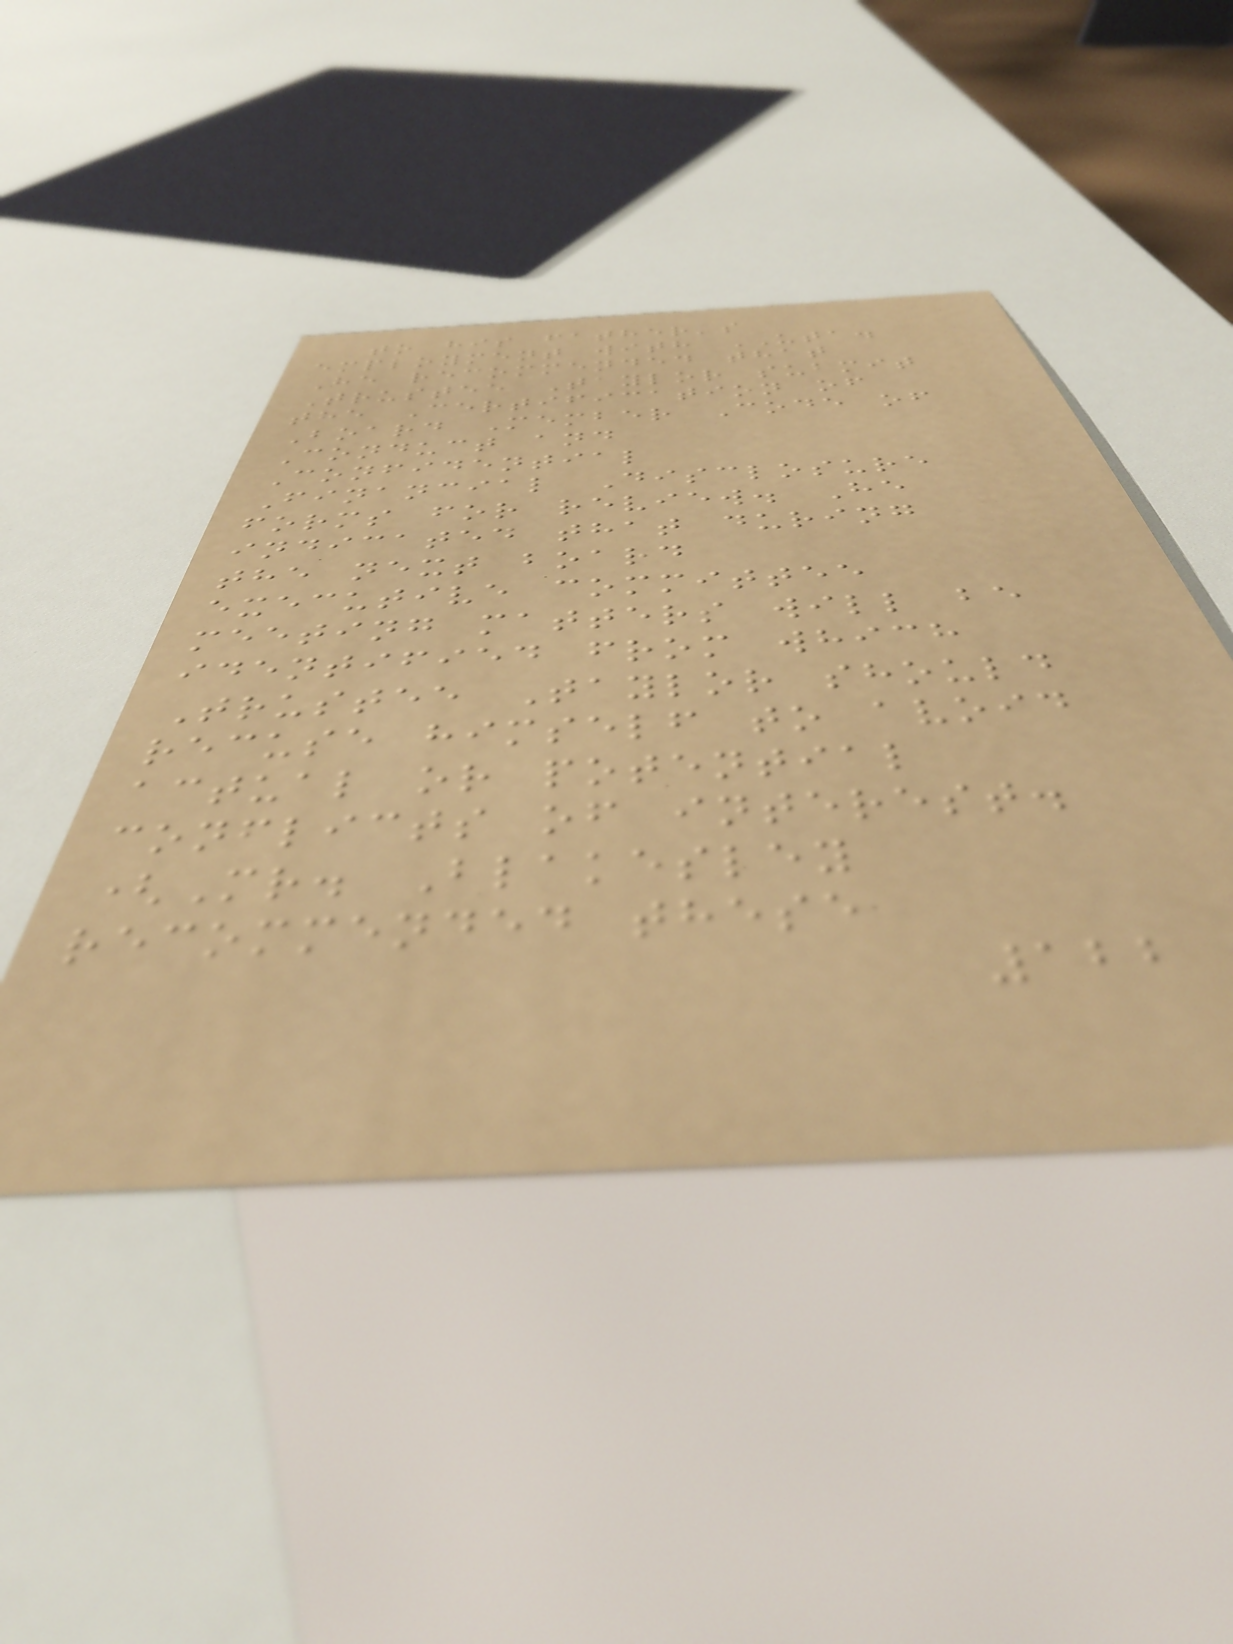to his father's
employment with UTA.
He recommended that
Trustee Taylor submit
the Certification of
Board Member Code of
Conduct and
Confidential
Financial Disclosure
forms for review. He
indicated that during
the next board
executive committee
meeting matters will be
identified from which
Trustee Taylor should
recuse himself to avoid
actual or potential
conflicts of interest.
(Mr. Blakesley
recommended these
122
